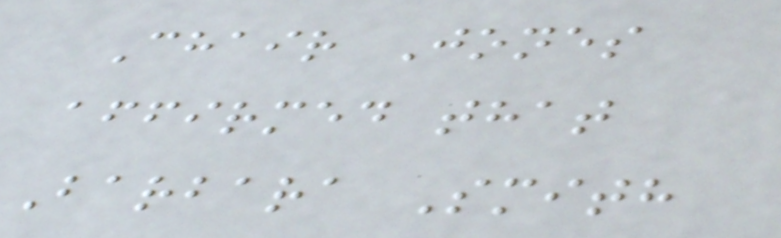Chair Jones
affirmed that
Barbara Smith
